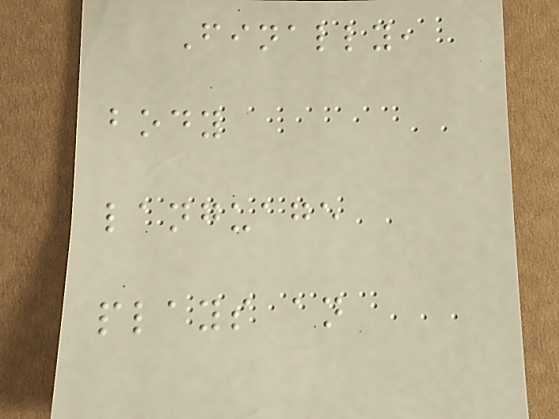Finally,
body
language
plays an
